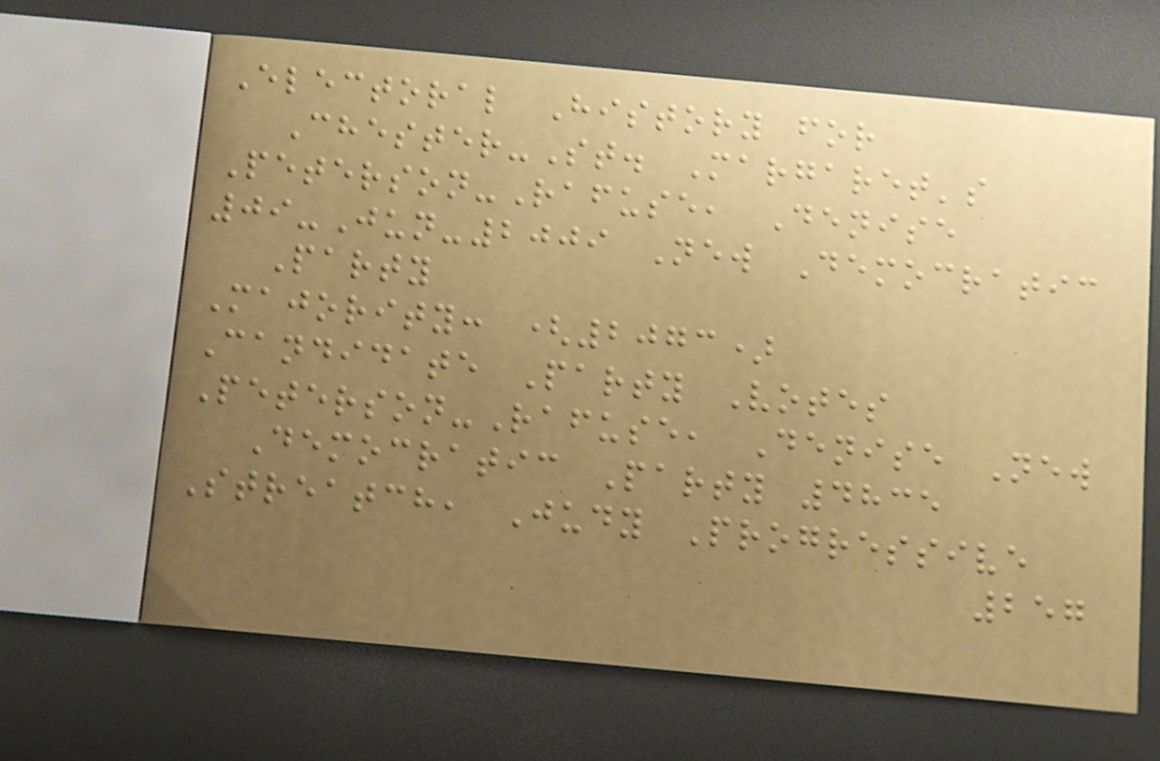Electoral History for
Chester-St. Margaret's
Peterson-Rafuse, Denise
09-Jun-2009 New Democratic
Party
Majority: (2073)
Candidate Party Votes
Peterson-Rafuse, Denise New
Democratic Party 4835
Streatch, Judy Progressive
257
